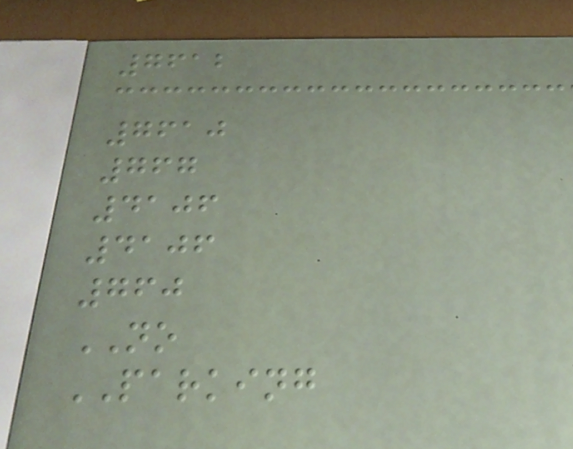7612
7610
767
4106
4106
760
NO
PARKING
